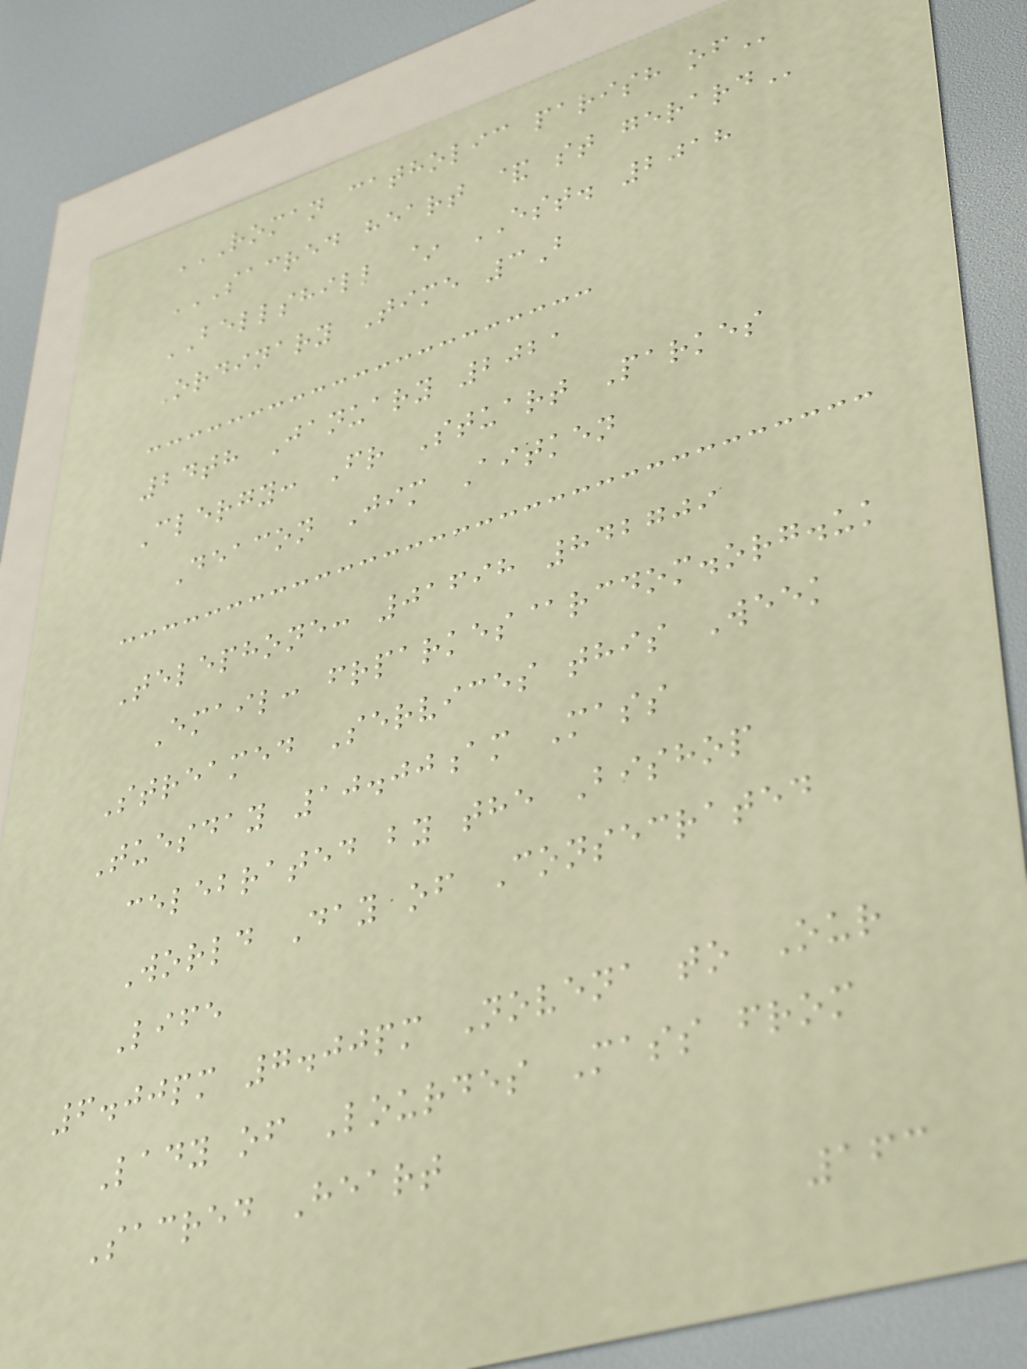ROMAN CATHOLIC PARISH OF
SACRED HEART & ST GERARD
BELLSHILL ~ EST. 2018
Ordinary Time 3B
24th January 2021
Clergy: Fr Stuart Parkes
Deacon Jim Aitken
Telephone: 01698 842709
Email: frparkes@rcdom.org.uk
Streamed Services this Week
Tuesday 10.00am Mass
celebrated by the Bishop
World Day of Consecrated
Life
6.00pm 7.00pm Novena to Our
Lady of Lourdes Mass from
Sacred Heart
163
